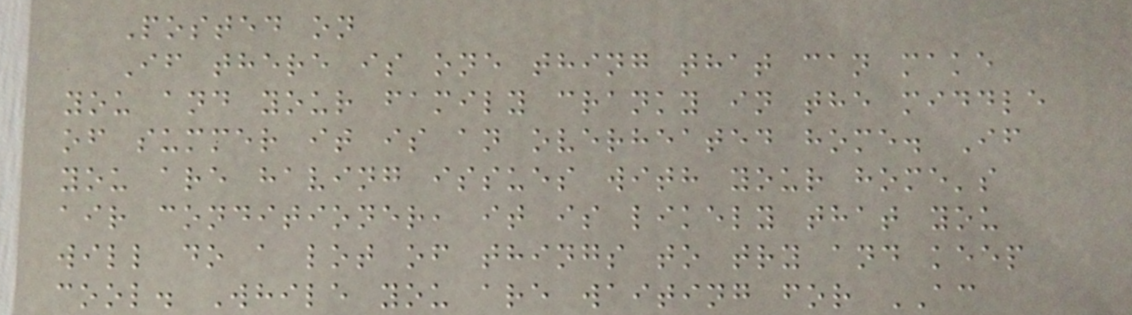Posted on
If there is one thing that can make
you and your family cranky in the middle
of summer it is an overheated home. If
you are having issues with your home's
air conditioner, it is likely that you
will do a lot of things to try and keep
cool. While you are waiting for AC
